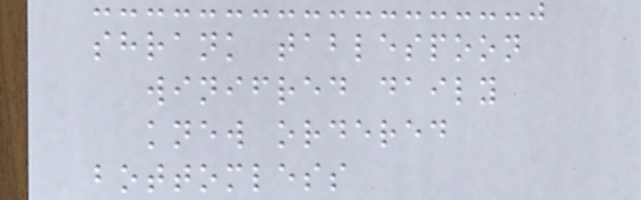shrank tablespoon
winifred daily
knew ordered
bottomless
